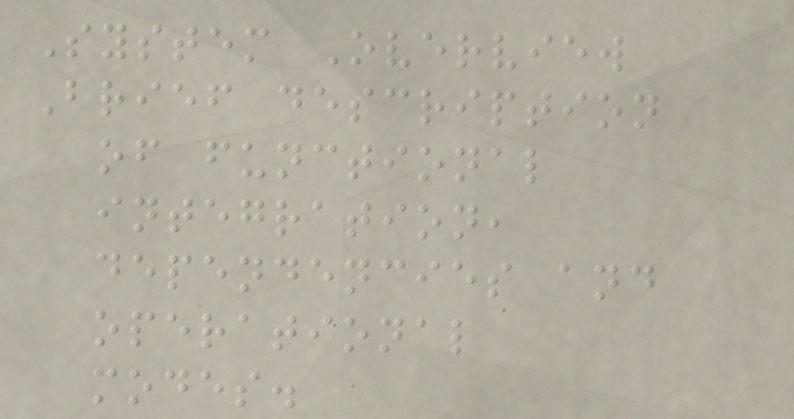System Overview
Brief description
of functional
integration,
dependencies and
operational
modes.
